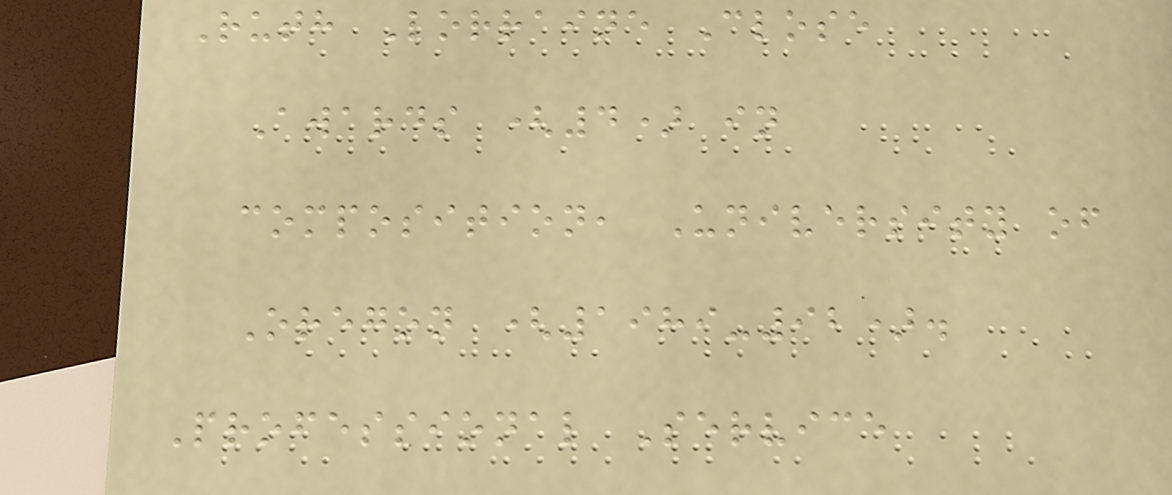Ruth Lorraine Close
Awards (4) in
composition, University of
Oregon (1989-92).
Professional Service
